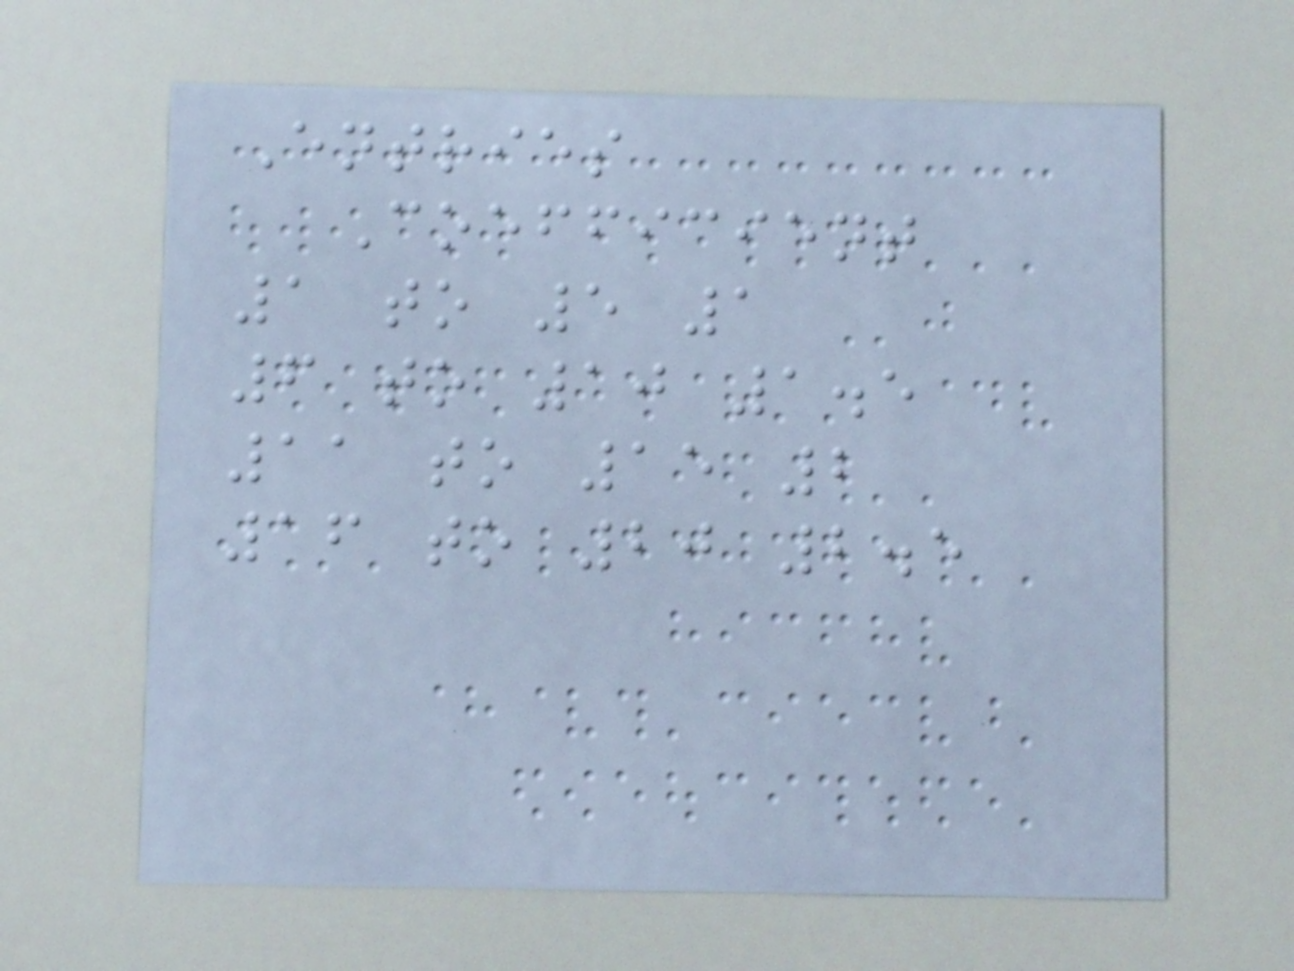Entries
Coefficient
1 to 5 1
6 to 10 1.5
11 to 15 2
16 to 20 2.5
